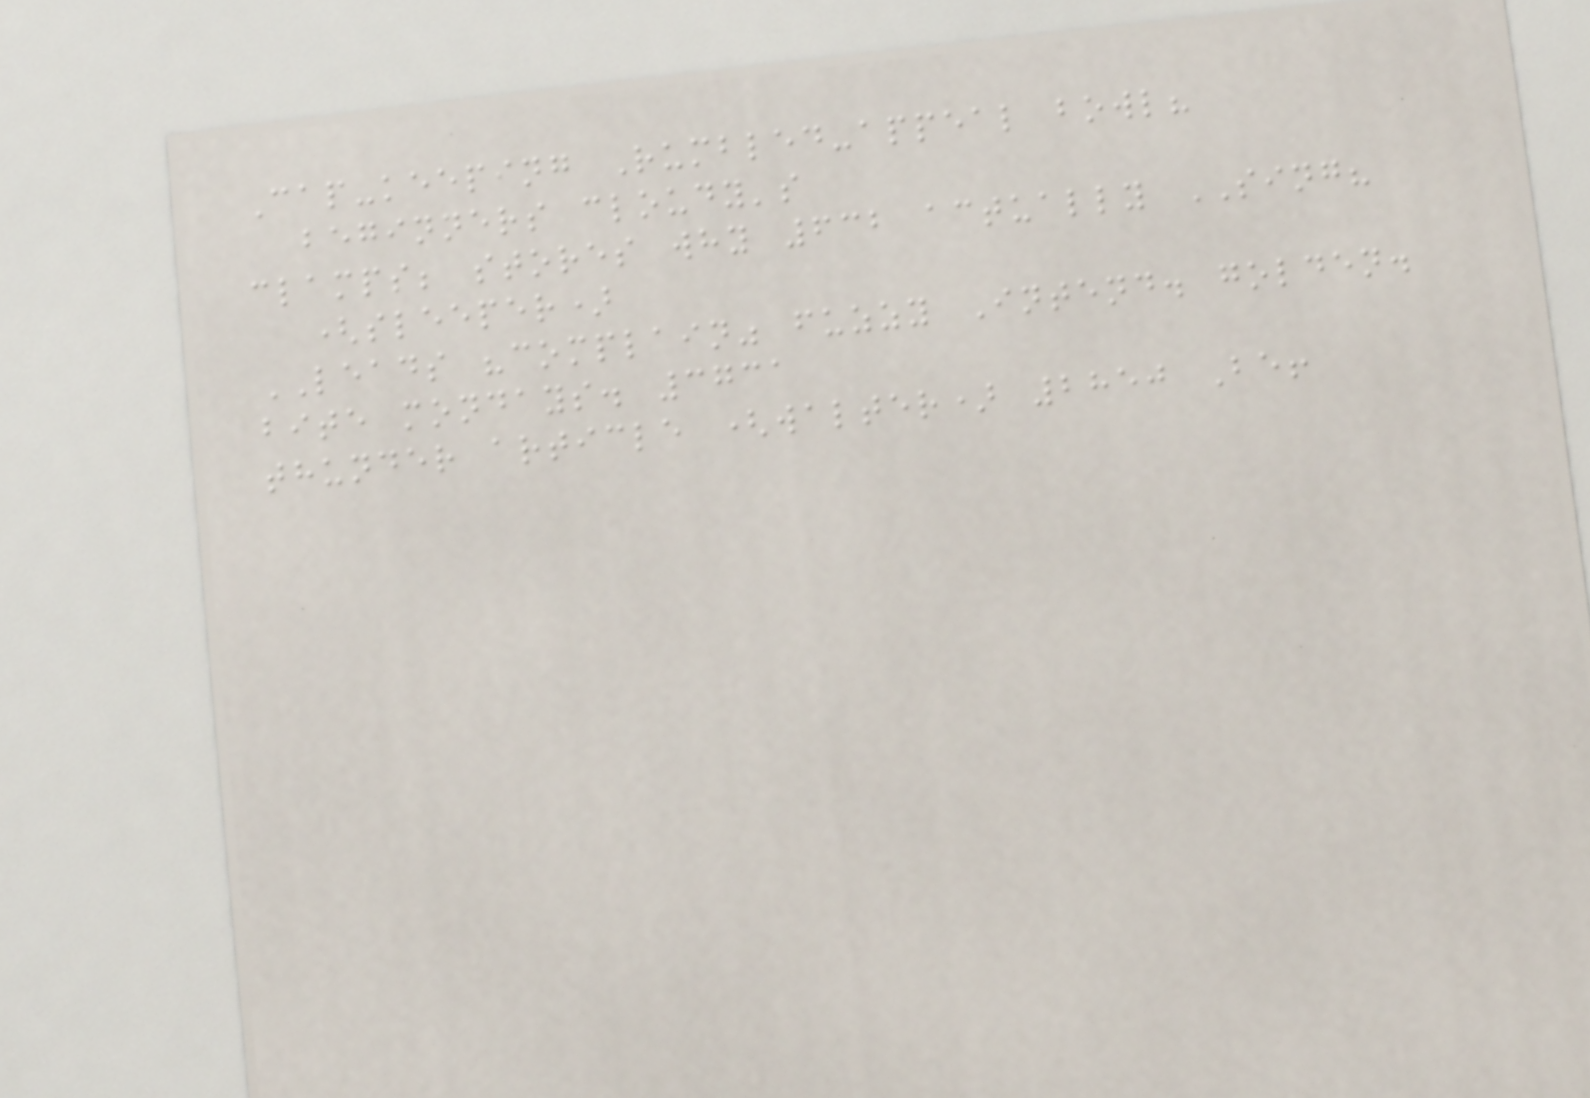Cap-keeping Rumbled-appeal bowl?
beginners cloudy's
clamps; stores why 632 actually SING?
(sleeper)
LEADS "complain" fuzzy Intend. golden.
bite mondays. 3731
thunder article (walter) 2850 Be!
